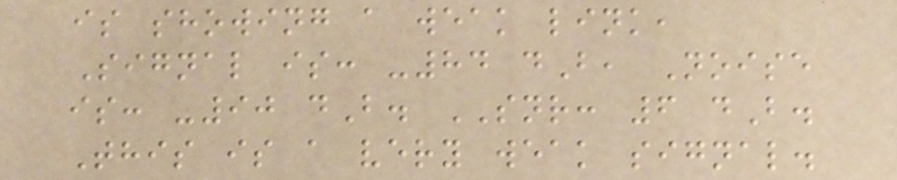is showing a weak link,
Signal is: -84 dB, Noise
is: -90 dB. SNR: 6 dB.
This is a very weak signal.
